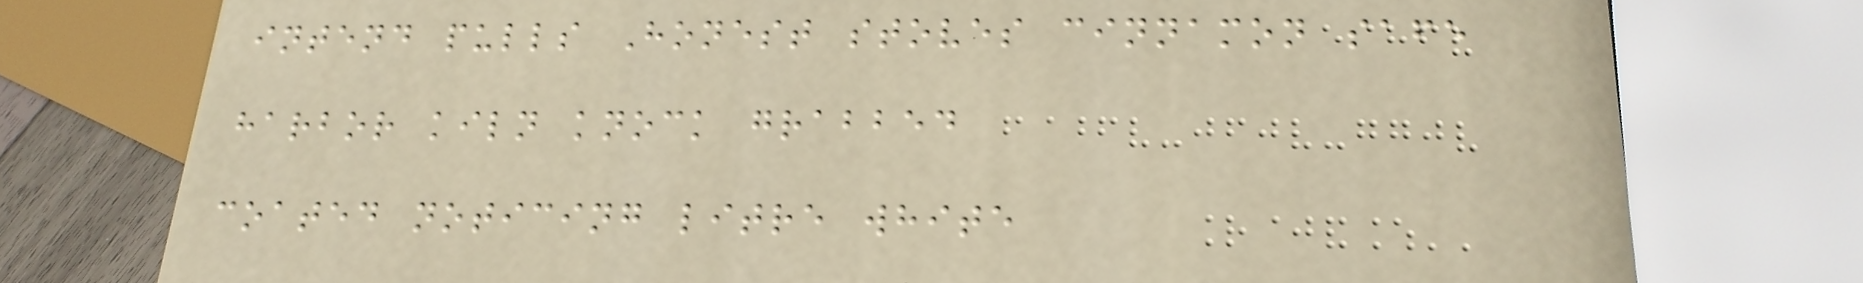intend pulls Honest stoves cinnamon safe
harbor kiln knock grabbed
coated noticing litre white
